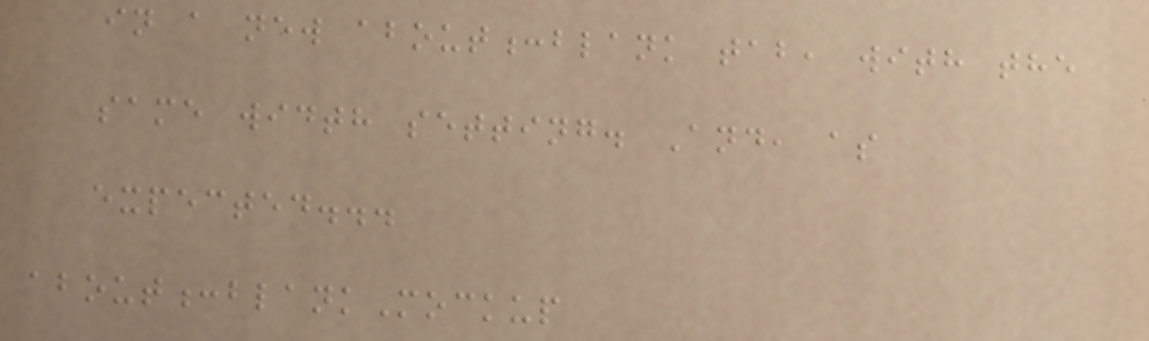in a new about:blank tab, with the
same width setting. And, as
expected...
about:blankMockup
